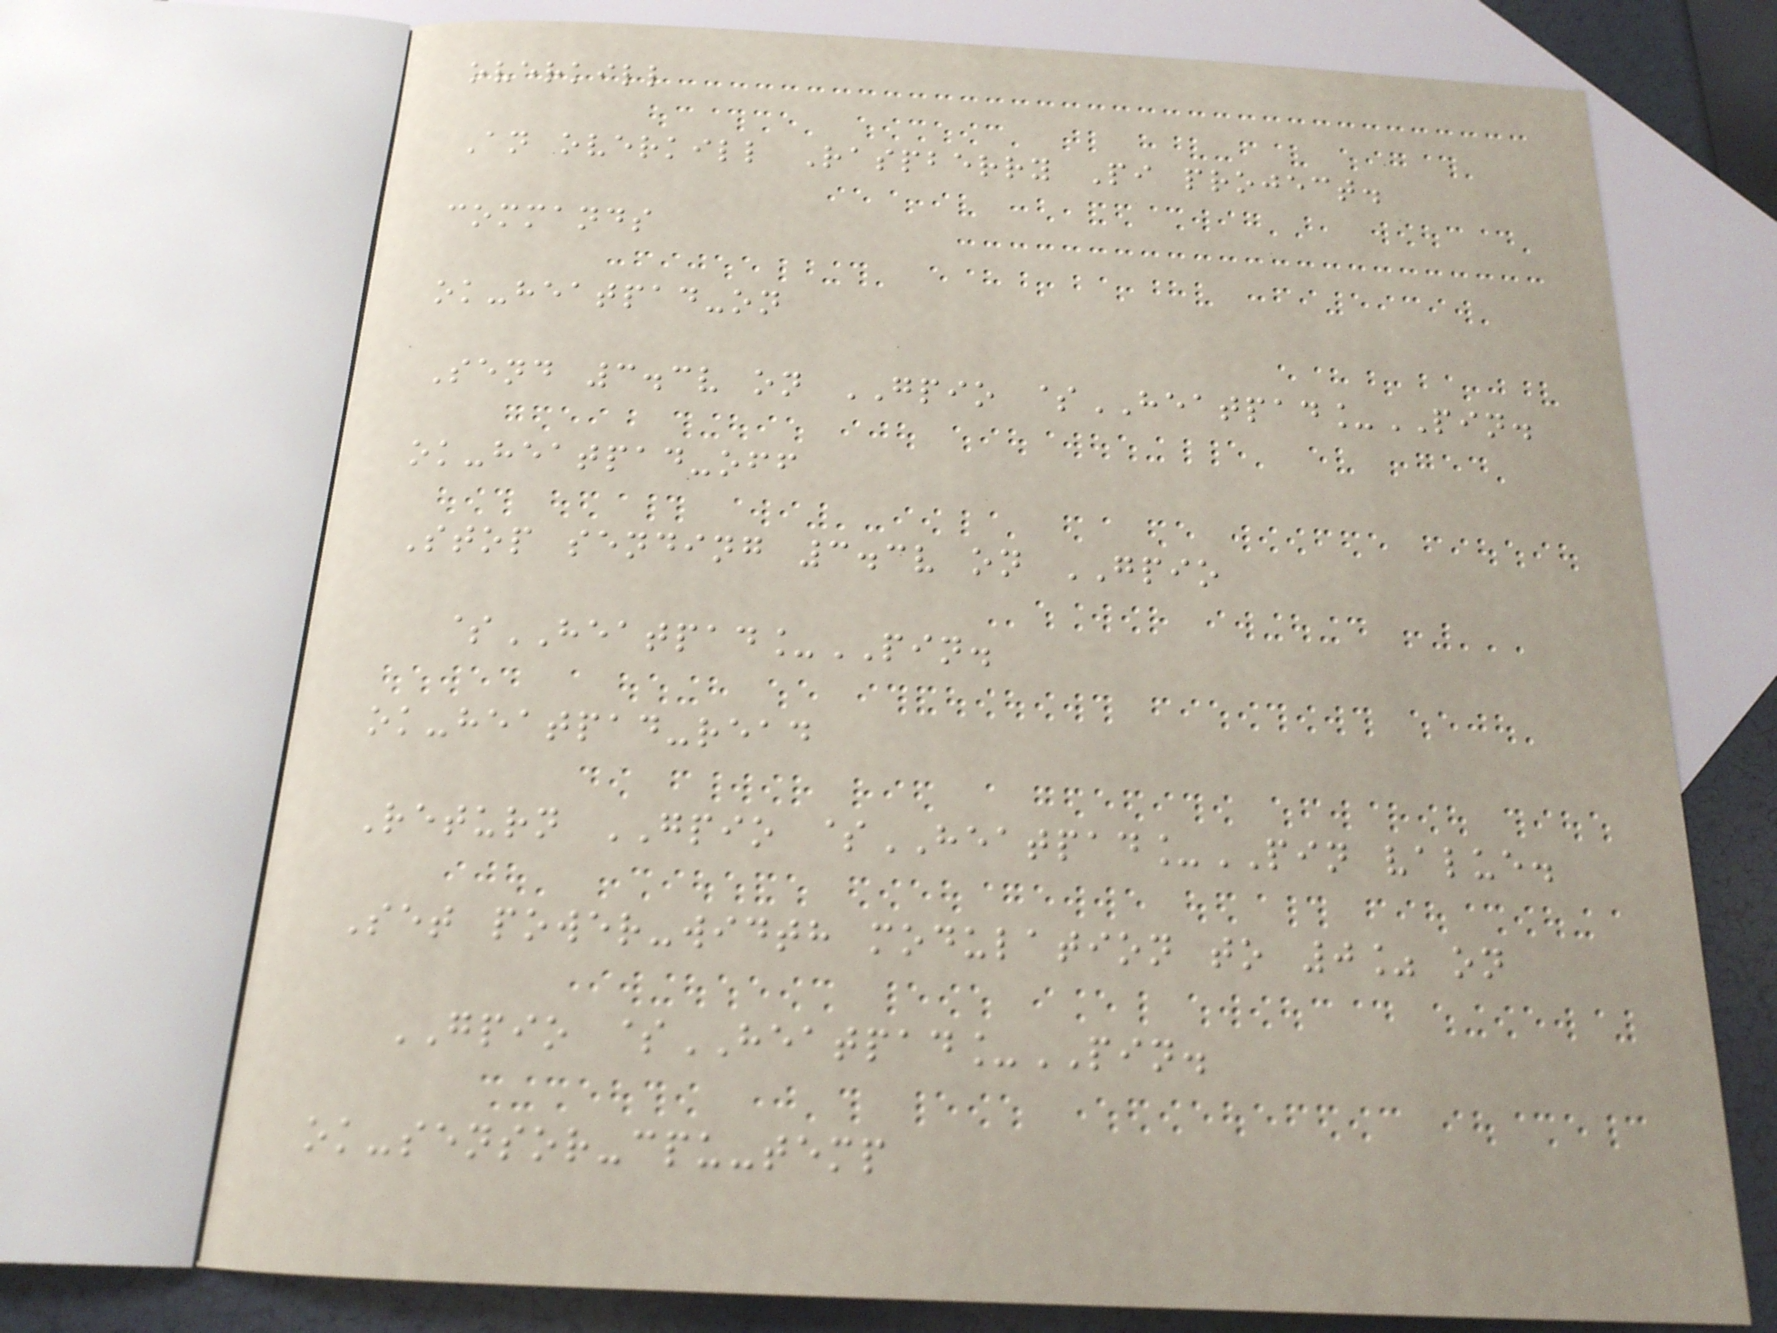overkill
An overkill Raspberry Pi project.
commands
ok-heatpad-on
Send 3.3v on GPIO $HEATPAD_PIN.
ok-heatpad-off
Stop sending 3.3v on GPIO
$HEATPAD_PIN.
ok-heatpad-read
Return GPIO $HEATPAD_PIN value.
Set power-width modulation to 0% on
GPIO $HEATPAD_PIN.
ok-sensor-cpu-temp
